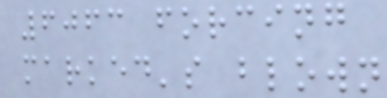6063 forcing
marked's blown
